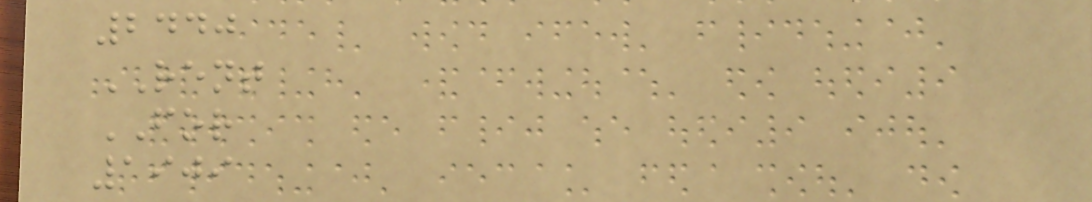2440
RENT
FOR
1909
